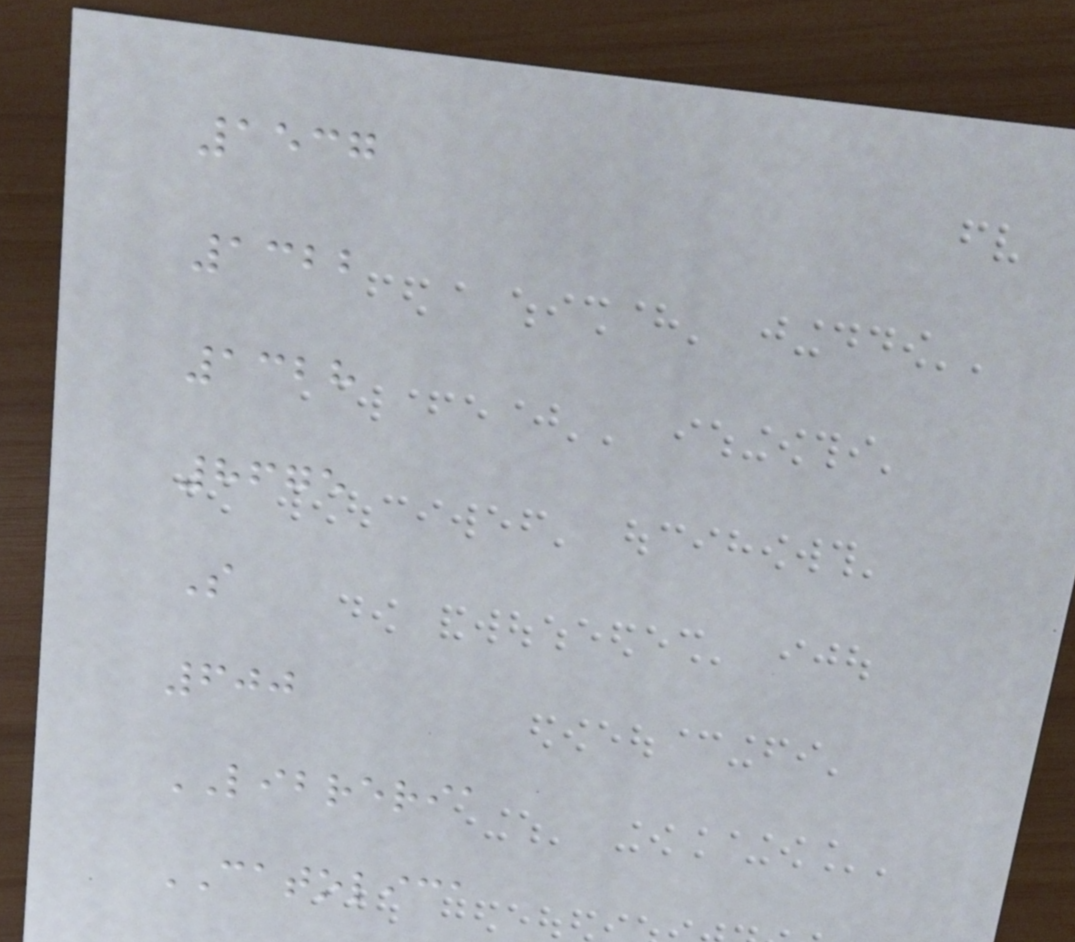1537
1322
1328
8675
S
600
LIBRERIA
CATOLICA
